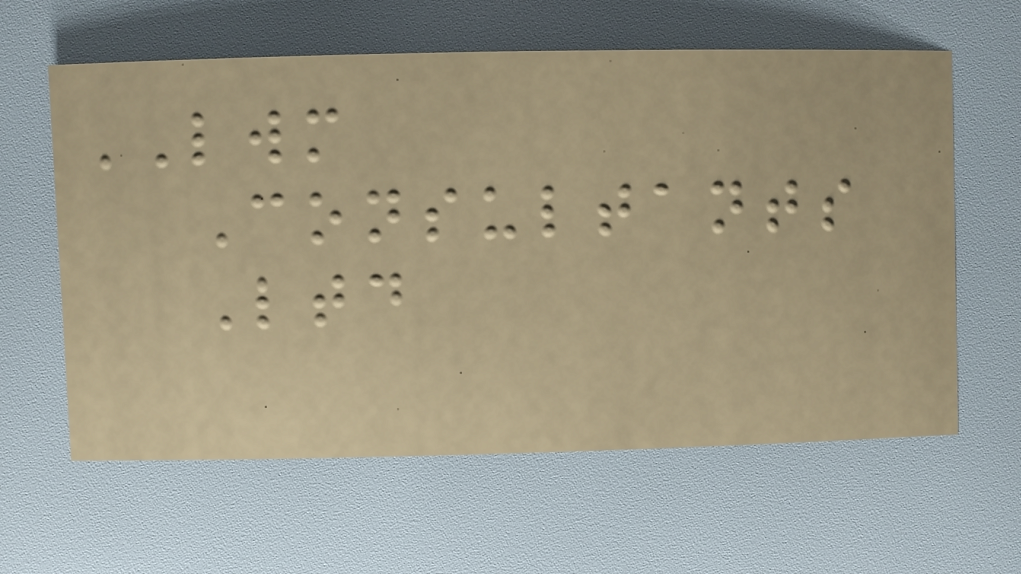LWM
Consultants
Ltd
